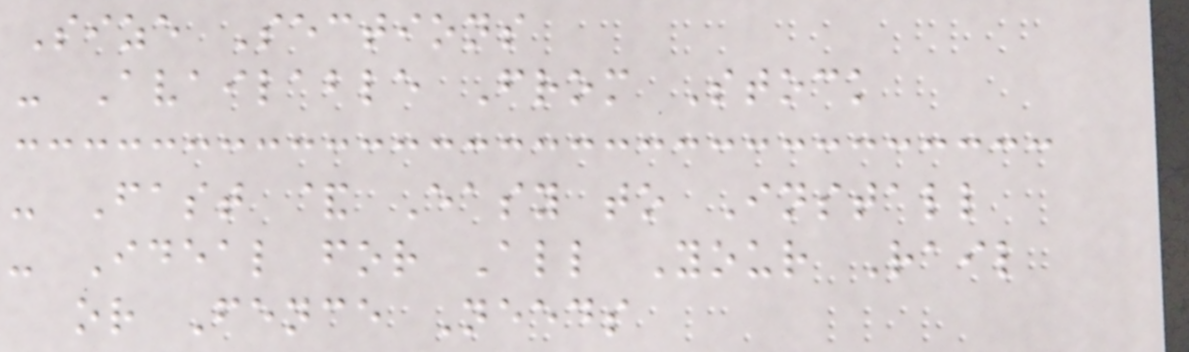Size Sections
- Available From Stock
- Fast & Easy to Install
- Ideal for All Your Rail
or Fence Needs
